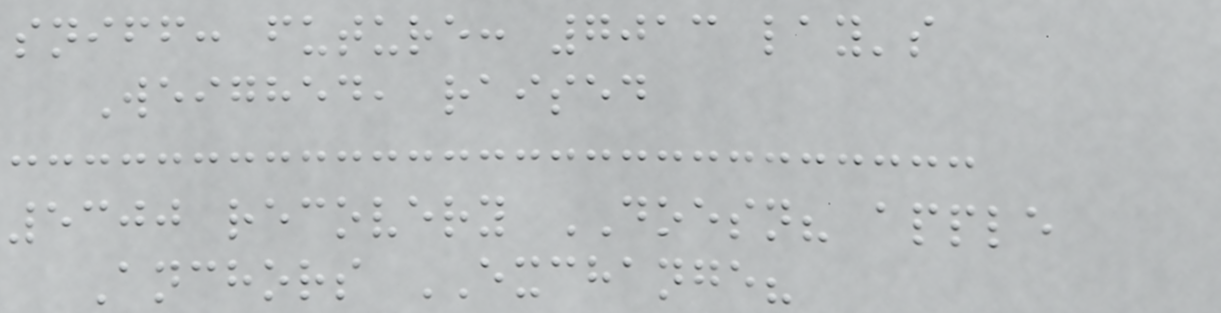sniff: future: 7013 lay's
Weighed, raised
5300 recovery DOESN? apple
Anchors EXCHANGE?
